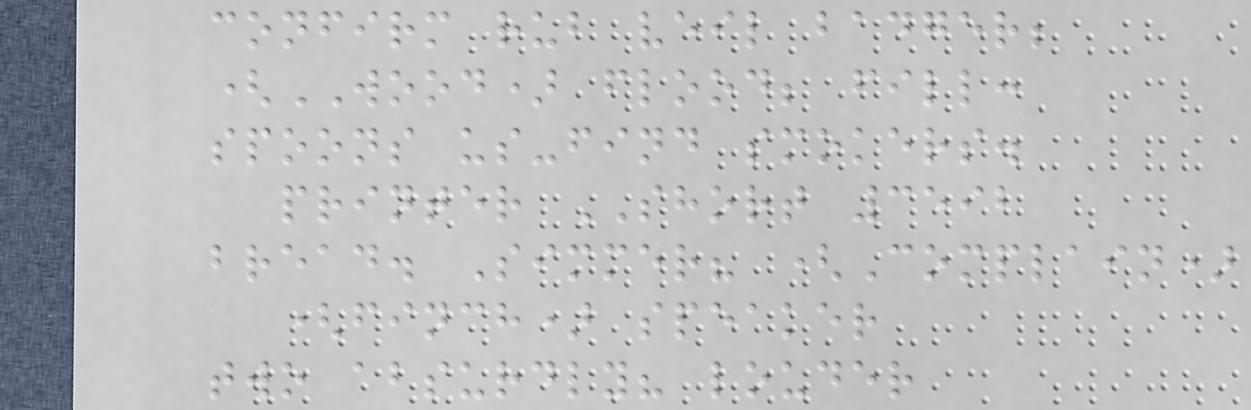confirm rub veil badger;
(WOOD) flood; fill:
spoons us-find smokers.
printer SHORT 3592
bread. Simmer? (Complain)
(finch) speaker
two absurdly? louder
